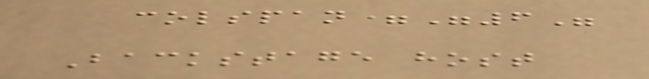colspan="6"
Backstage host
